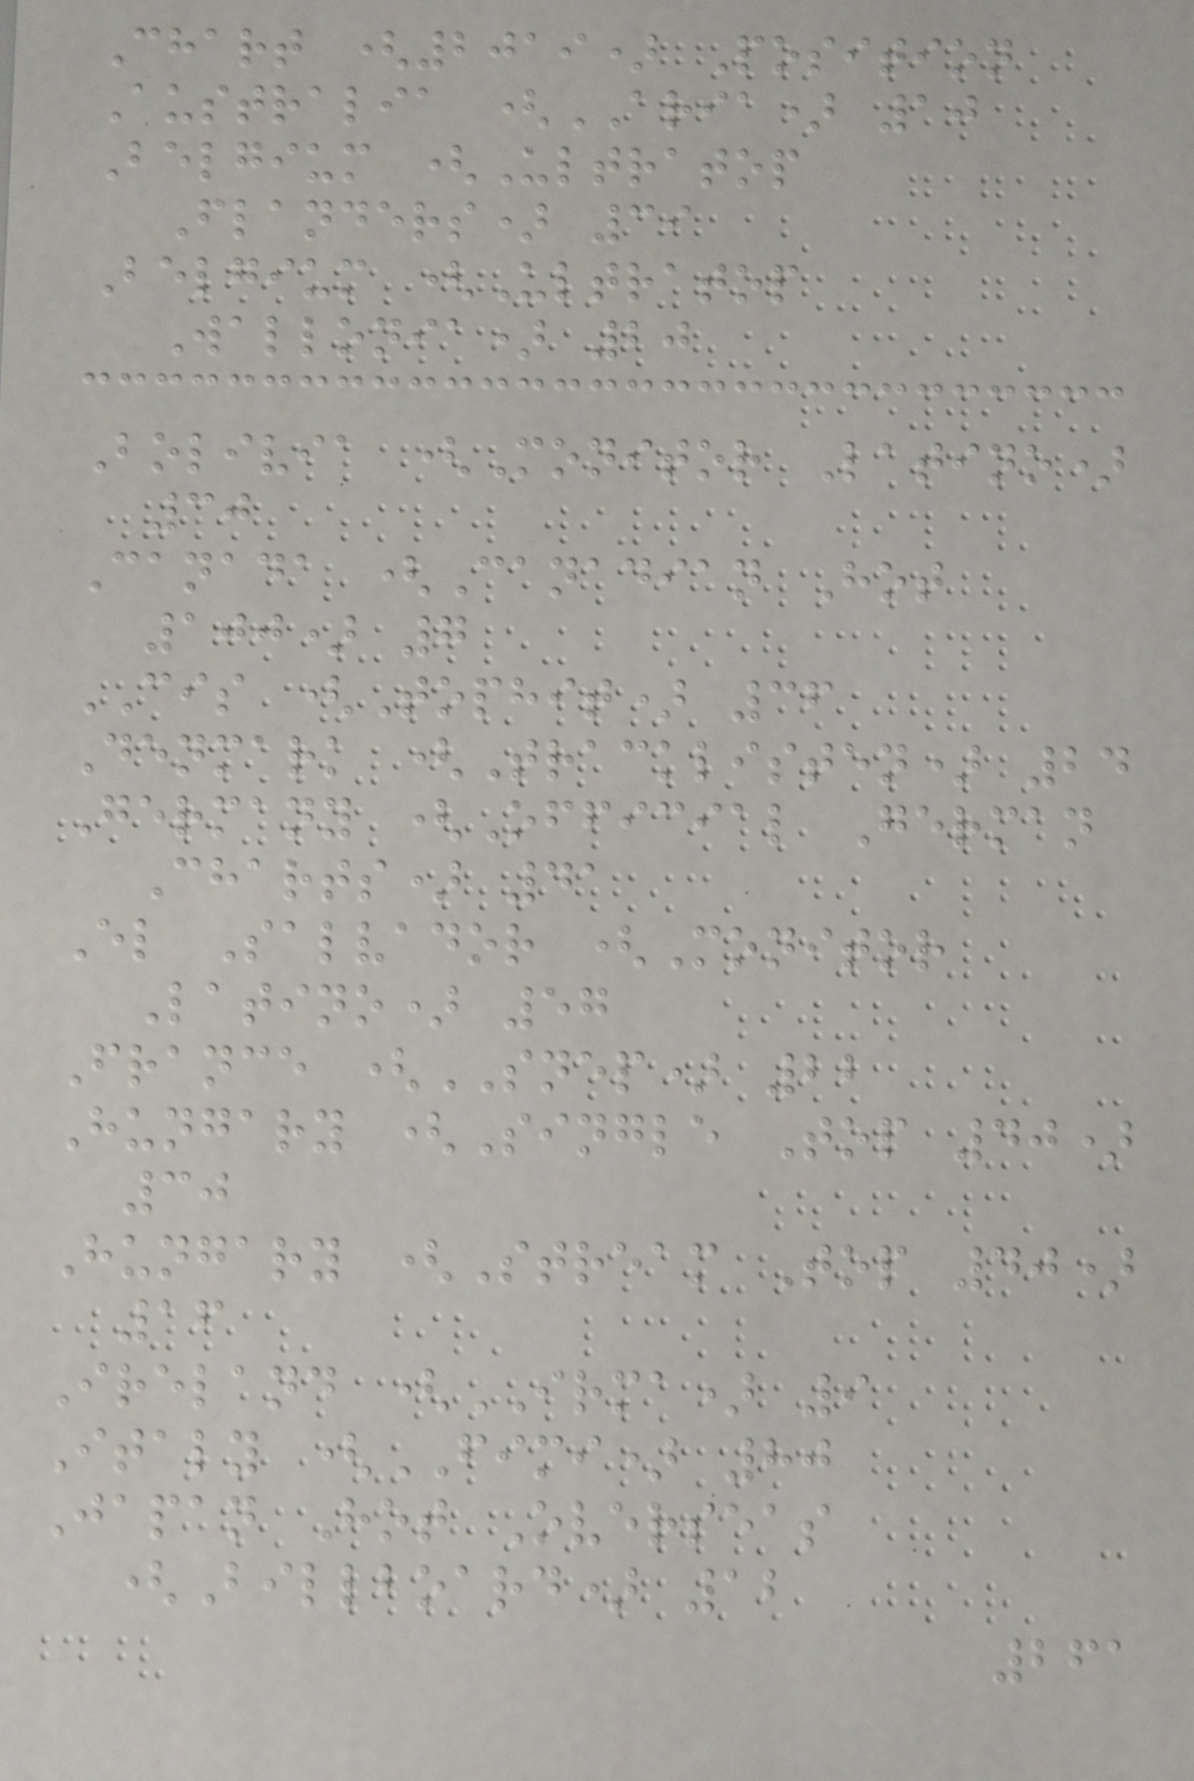Chart (2019) Position
Australia (ARIA) 10
Belgium (Ultratop
Flanders) 39
Belgium (Ultratop
Wallonia) 20
Bolivia (Monitor Latino)
30
Canada (Canadian Hot
100) 7
CIS (Tophit) 36
Denmark (Tracklisten) 24
Germany (Official German
Charts) 41
El Salvador (Monitor
Latino) 57
France (SNEP) 22
Hungary (Single Top 40)
30
Hungary (Stream Top 40)
16
Ireland (IRMA) 9
Italy (FIMI) 80
Japan Hot Overseas
(Billboard) 12
261
